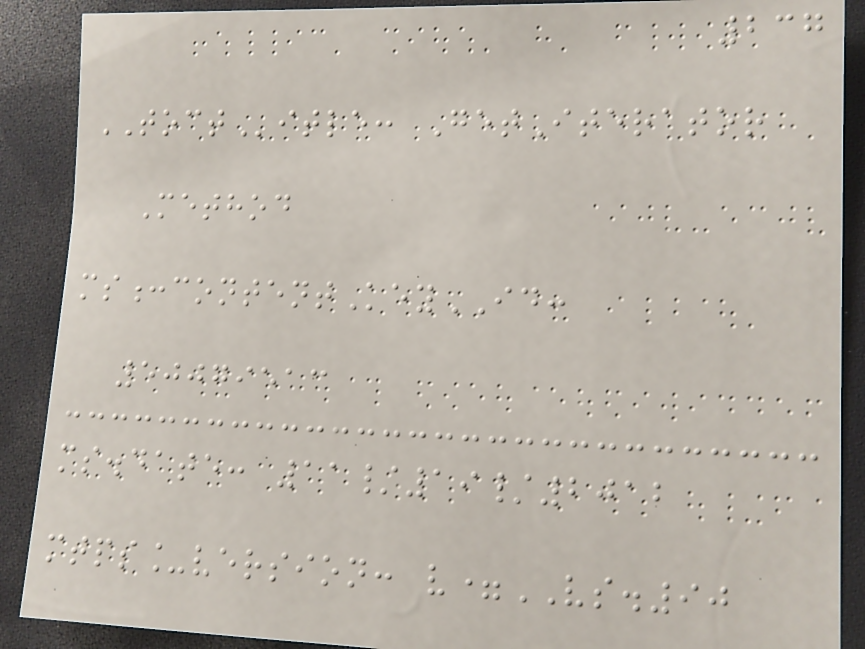237
TOCTitle: GetIterator
Method
ms:contentKeyID:
50079513
ms.date: 11/19/2012
mtps_version: v=VS.90
